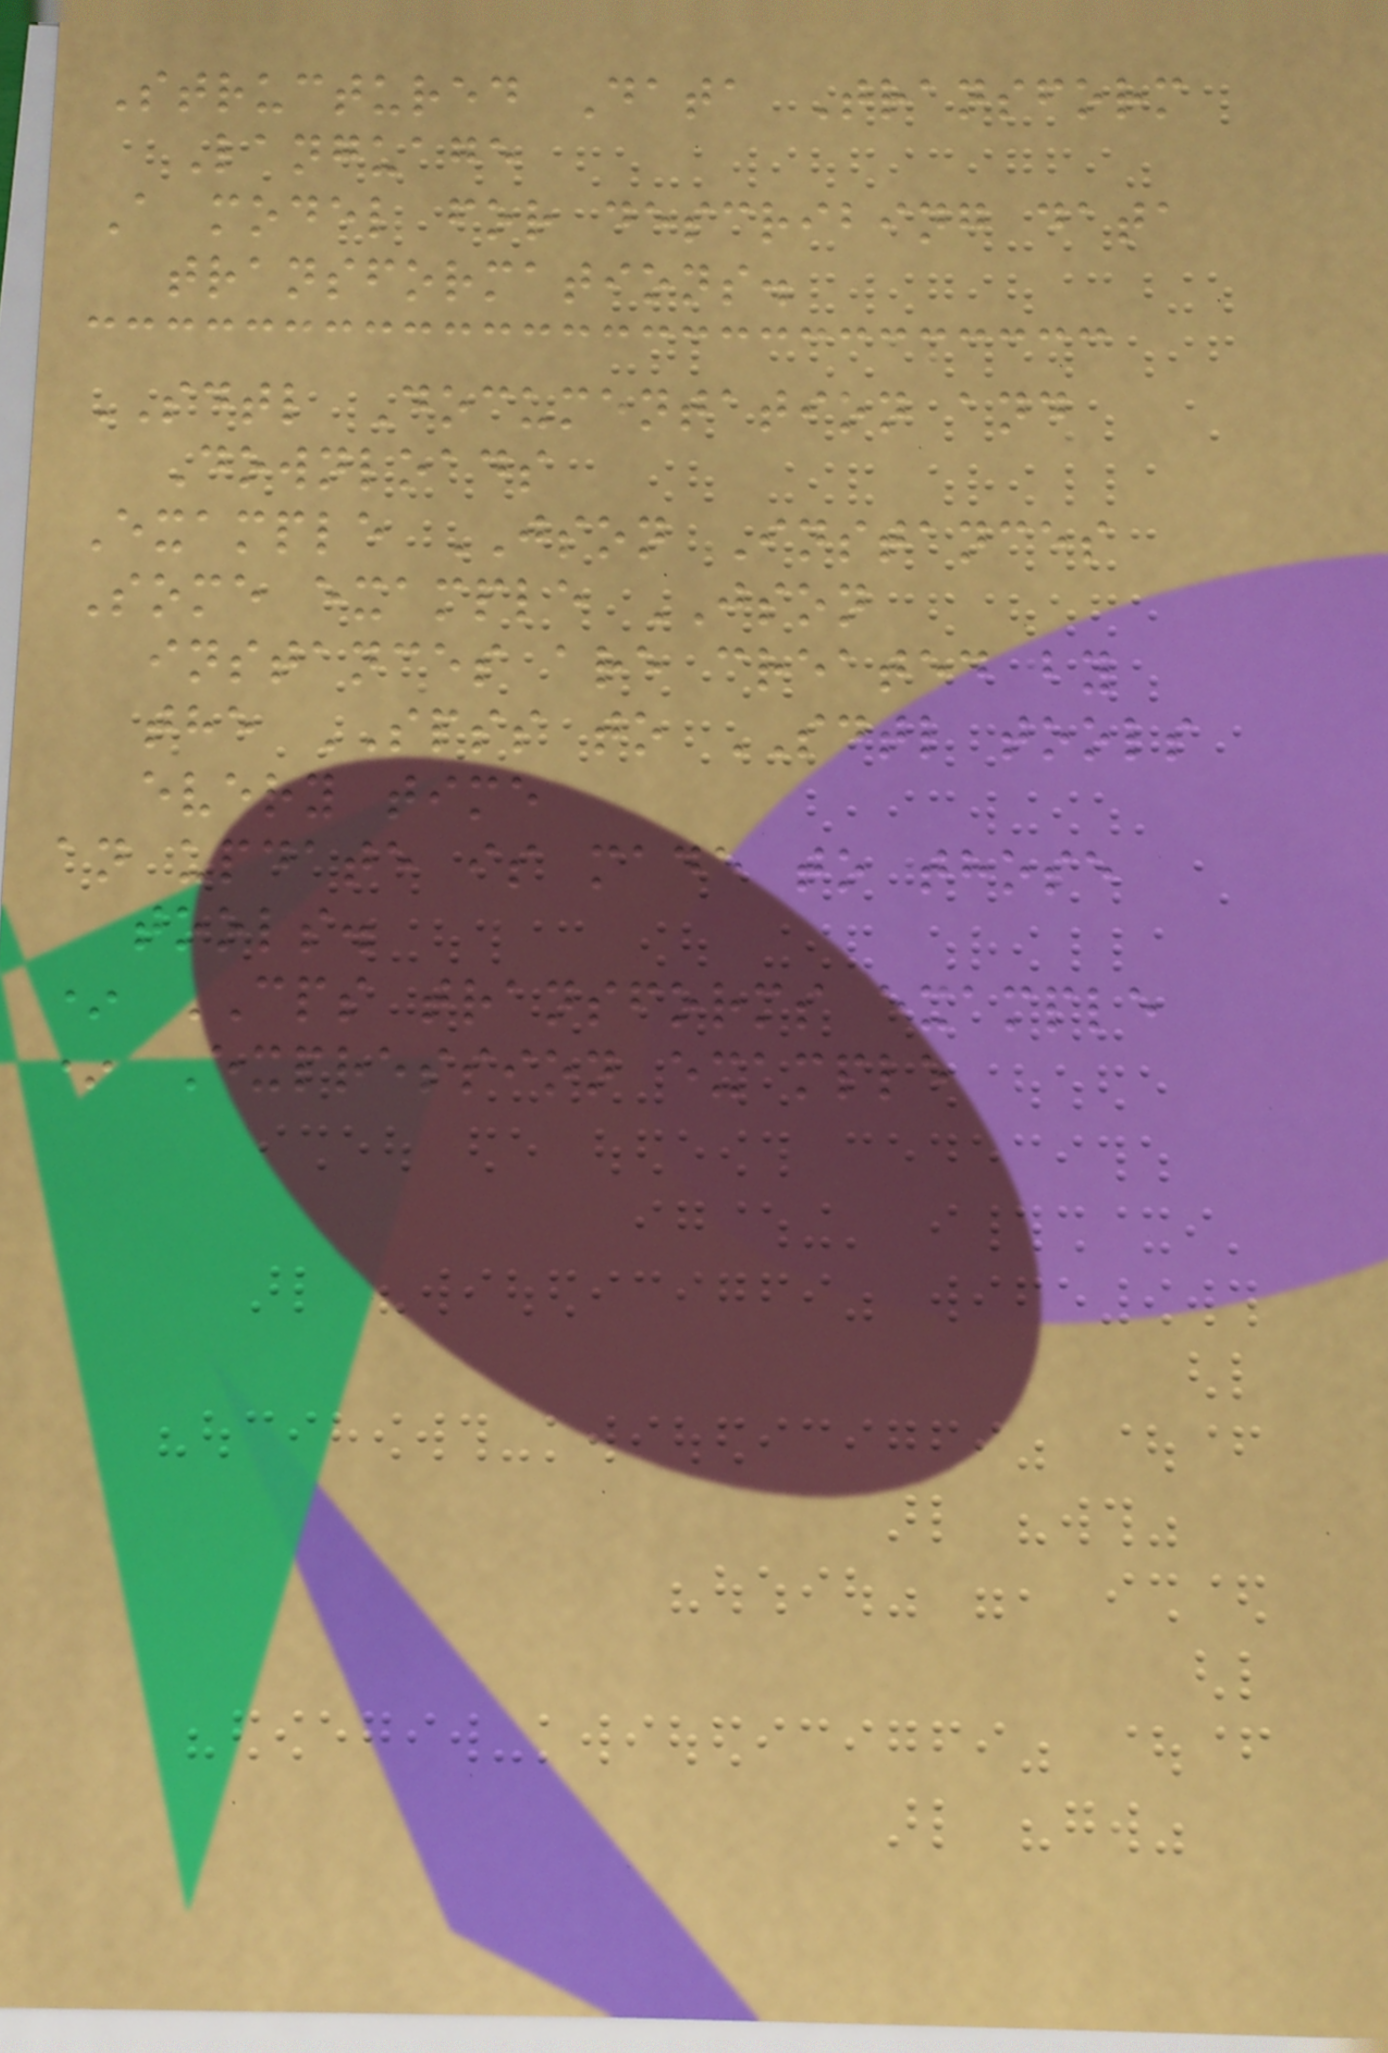Structured Data Transform
Language
A model for describing data
transformations.
SDTL Documentation and
Downloads
Example JSON Instances
Some example JSON
instances are created by
the SPSS to SDTL tools
every time
an update is made to those
tools.
* CPS transforms example
* Expression example
